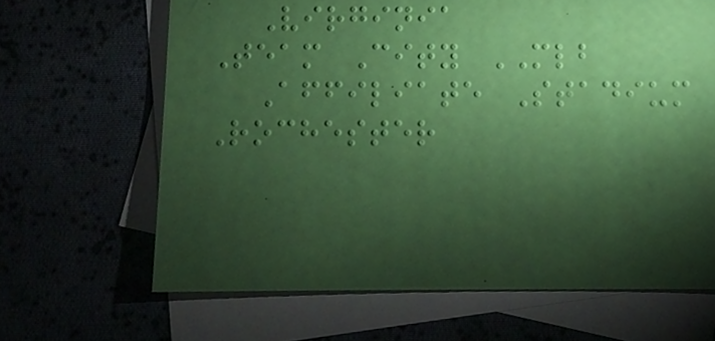Virginia
Team City MLB
Affiliate Stadium
Rochester
